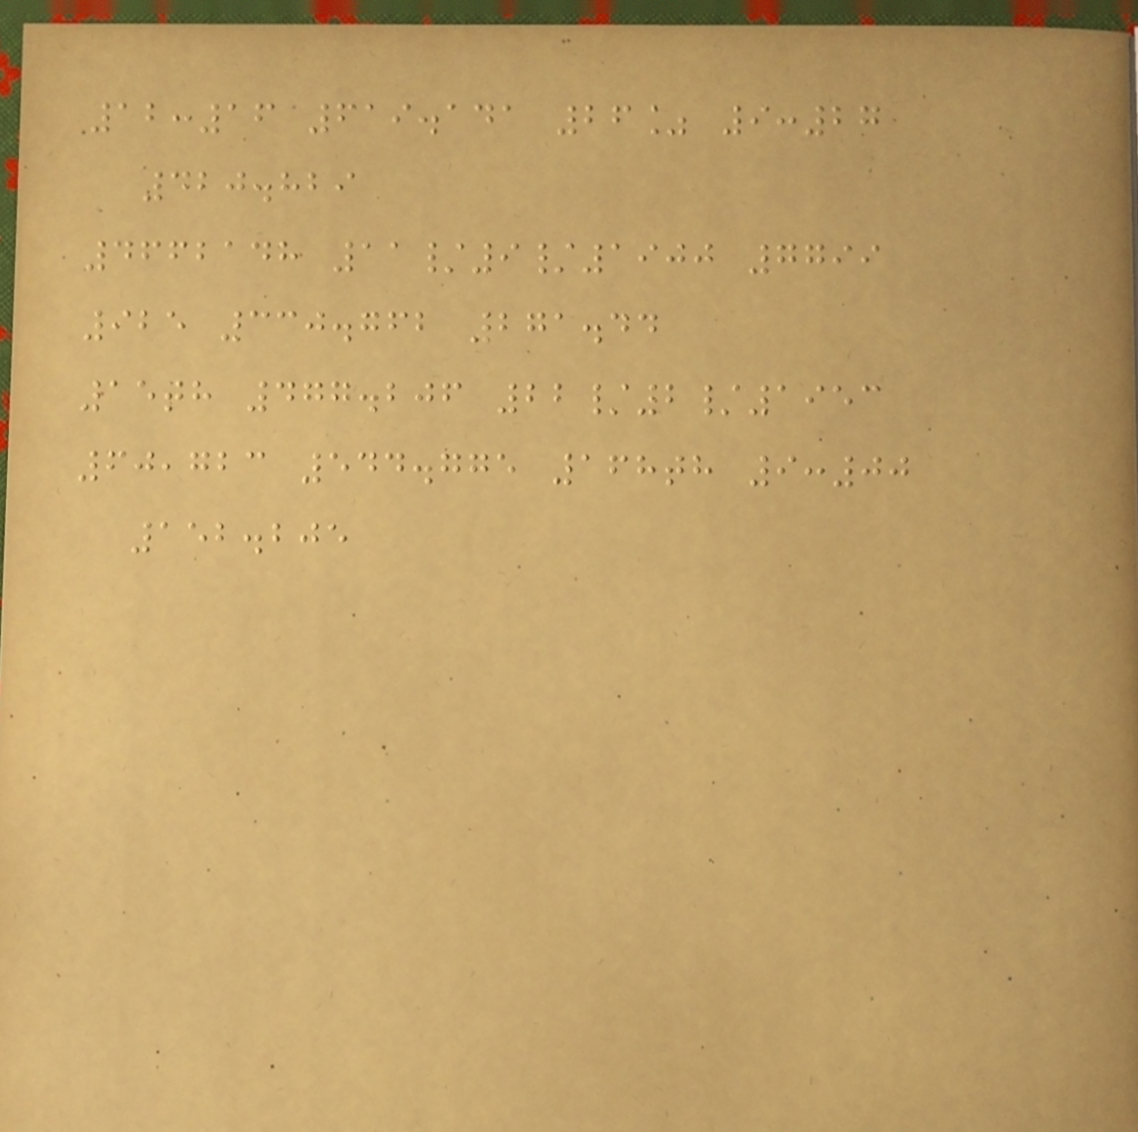12:16 619.141 26% 9:27
420.829
4662148 11/9/1900 7799
925 330.762 271.44
15th 477.206 22/2/1953
60,723 544.775 168th 9:00
152.205
